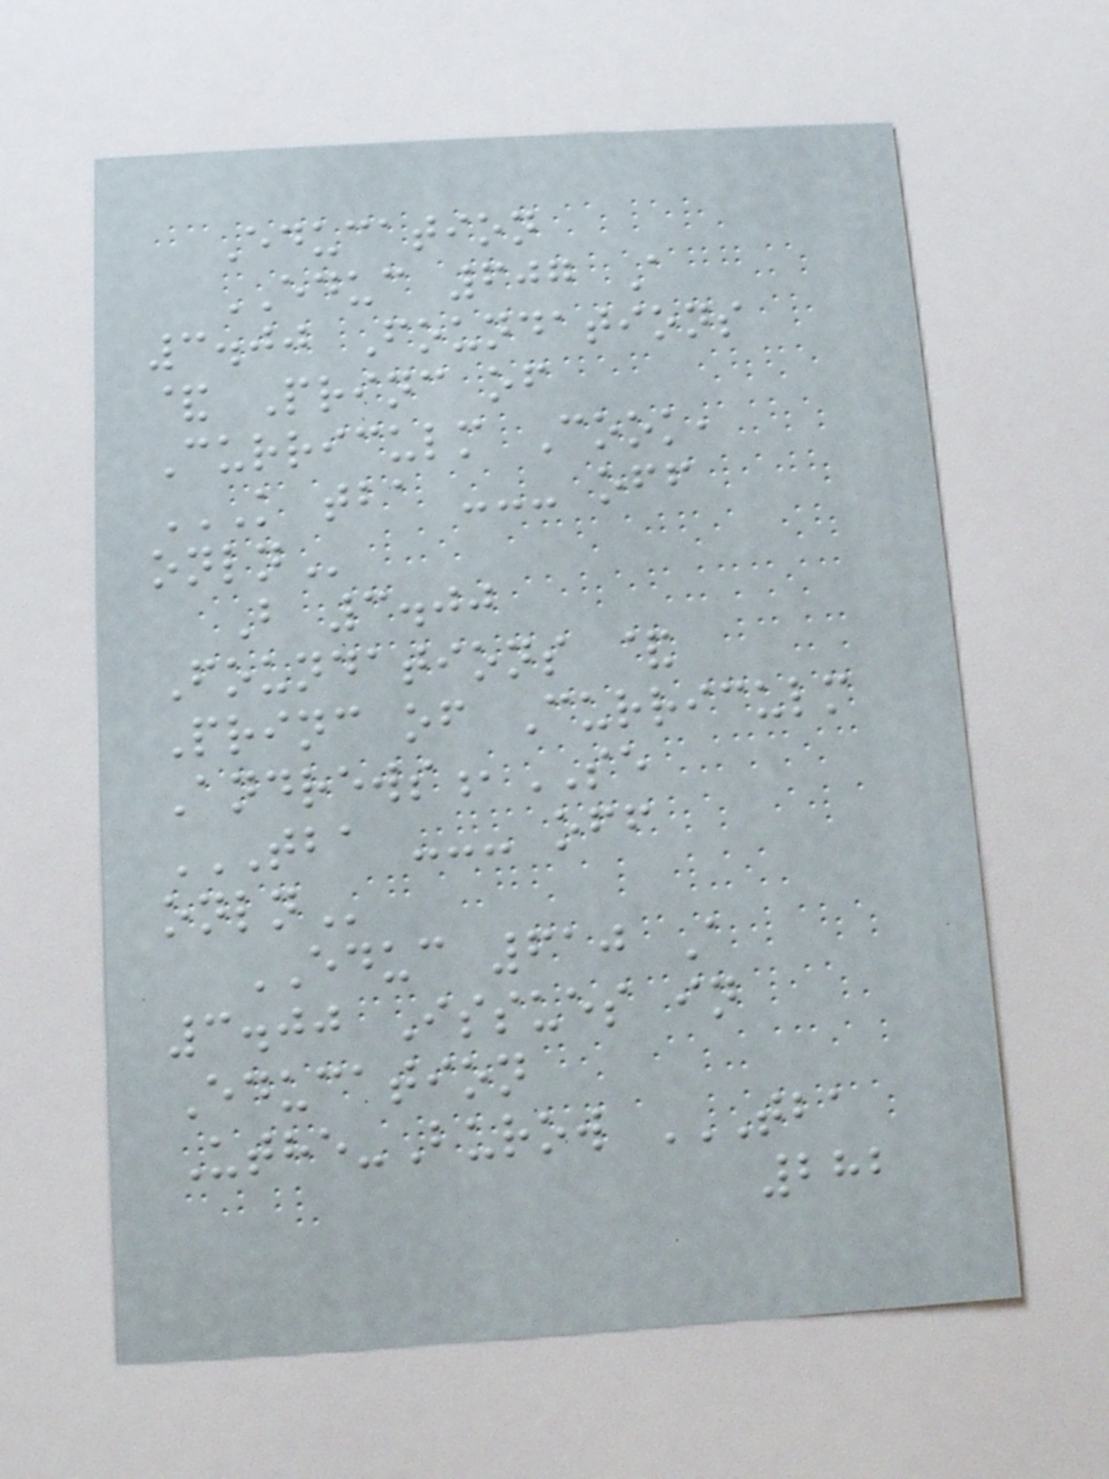Education
EDUC 607 A
3.00 Foundations
& Princ of
Curriculm Cook,
K TBA --- OFF
ONLN
B 3.00
Foundations &
Princ of Curriculm
Andrews,SE
TBA --- OFF
ONLN
EDUC 610 A
3.00 Issues in
Education
Uthe-Burow TBA
282
